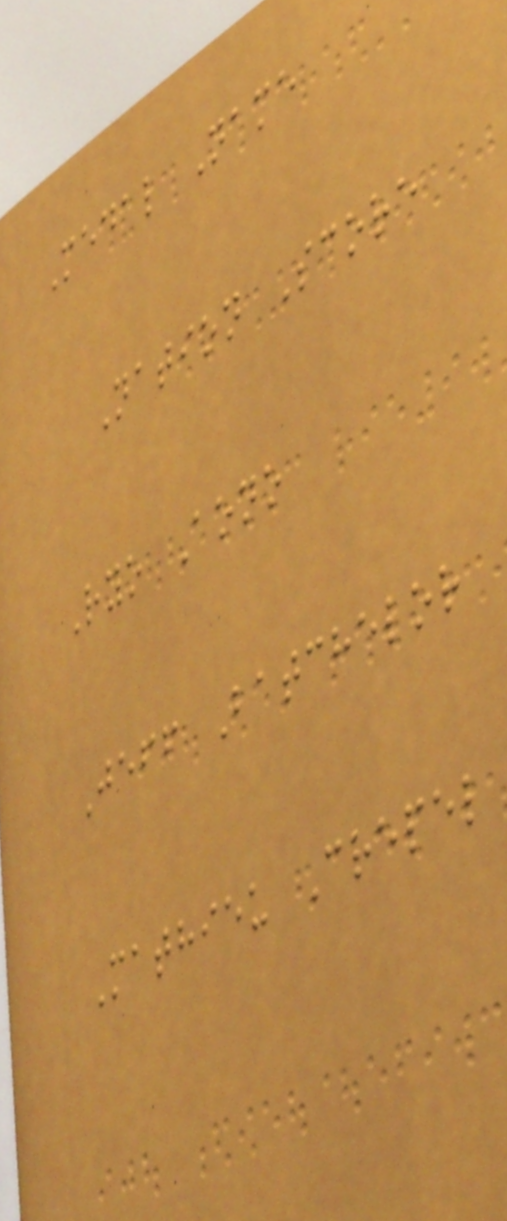Medal Name
Nation Score
Ryo Aono
Jeff Batchelor
Mathieu Crepel
